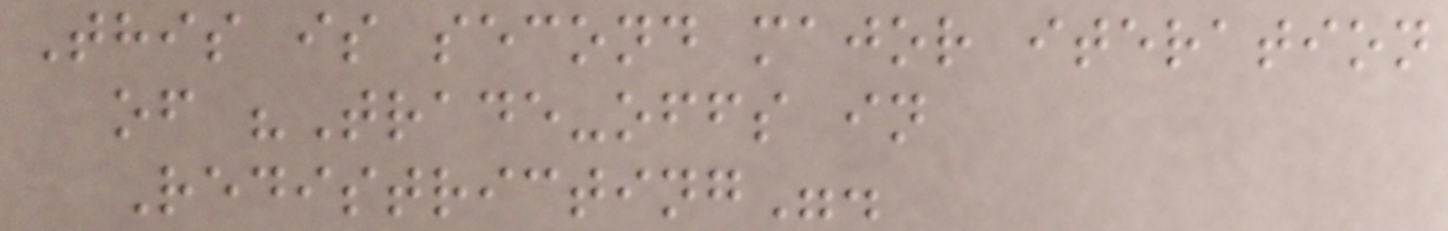This is second major iteration
of "Trade-offs in
Redistricting".
